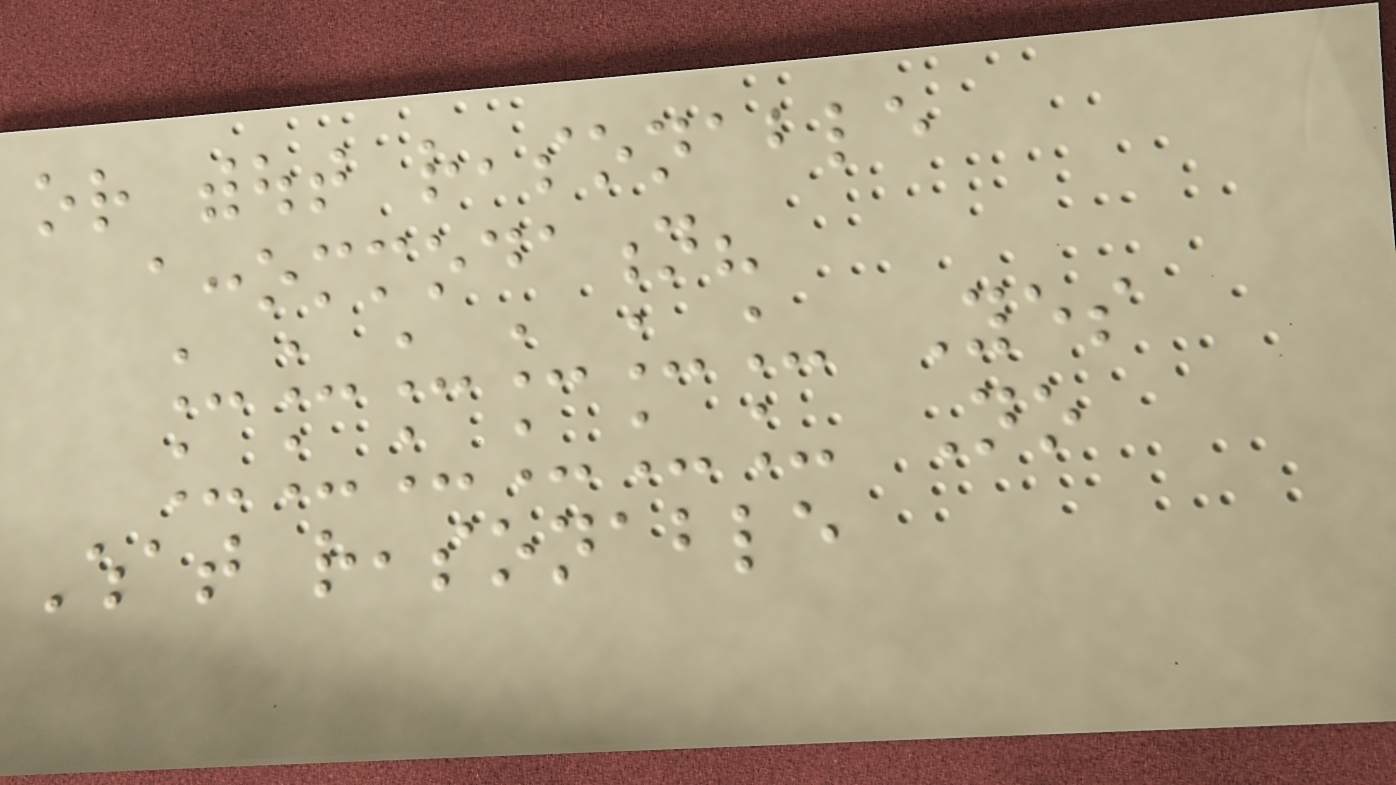or without reasonable
accommodation?
______ Yes
______ No
What reasonable
